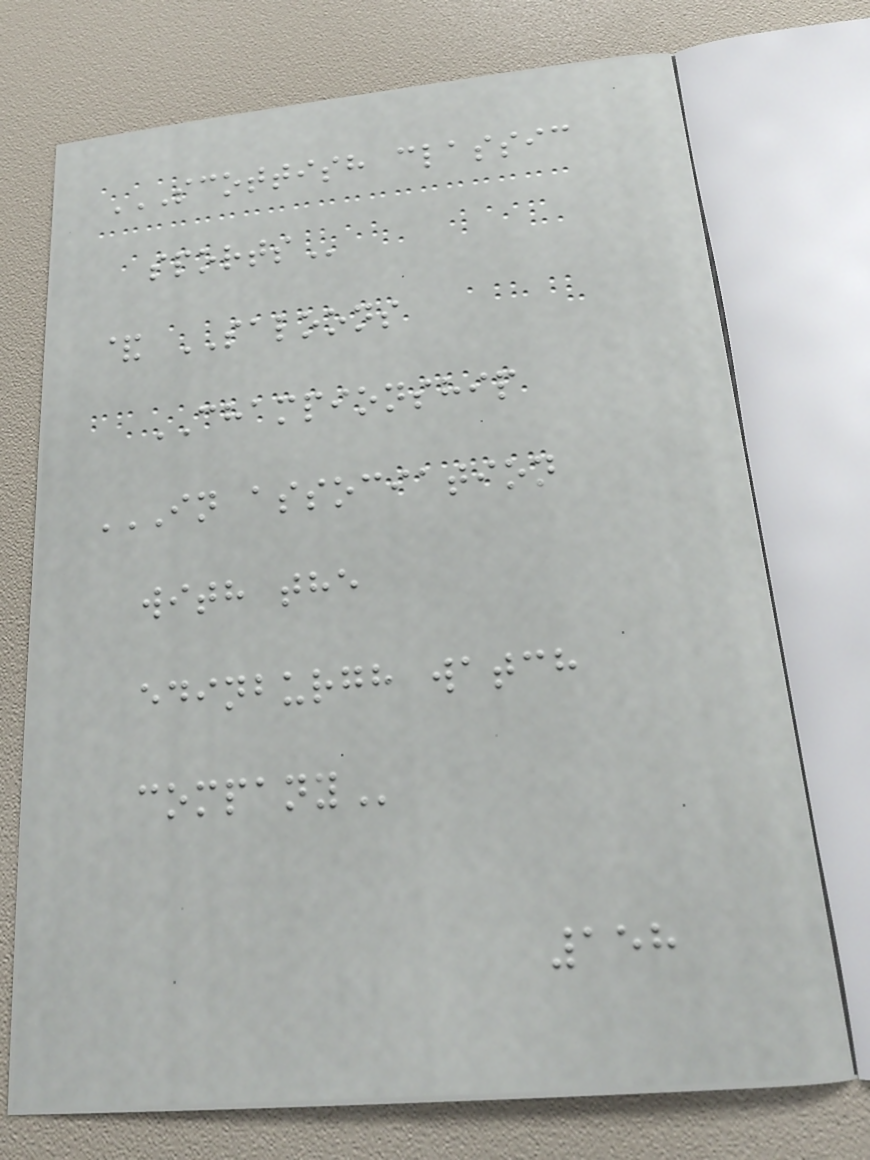SCOTTISH CLASSIC
SPORTS
& SALOONS
CHAMPIONSHIP
IN ASSOCIATION
WITH THE
EDINBURGH WATCH
COMPANY
158
